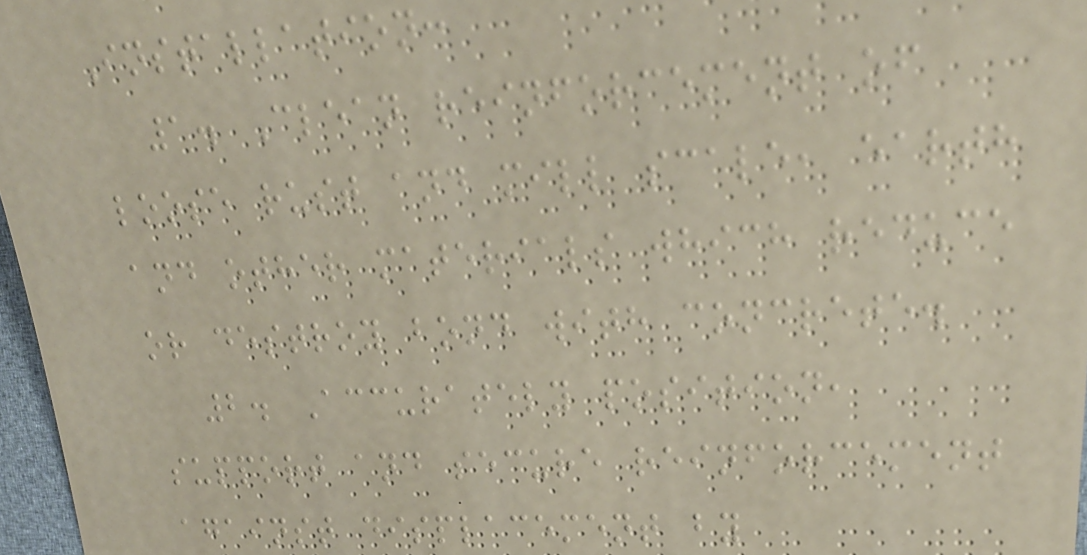Installation:
1. Clean reinforcement of
loose rust and mill scale, earth
and other materials which reduce
or destroy bond with concrete.
2. Accurately position,
support and secure reinforcement
against displacement by
